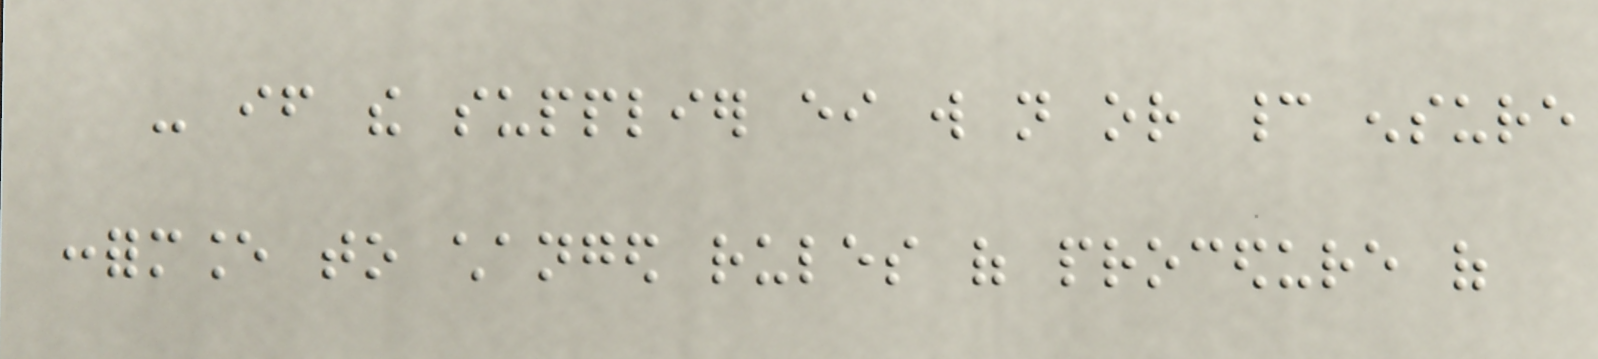- if the supplier either will not or cannot ensure
conformance to changed rules of procedure of
